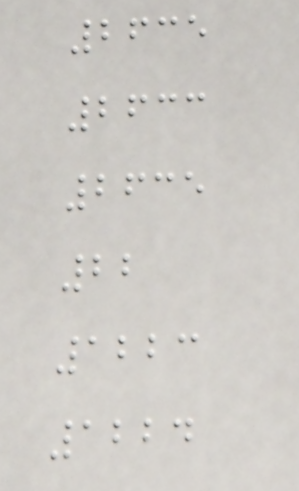2635
2633
2635
22
1223
1224
